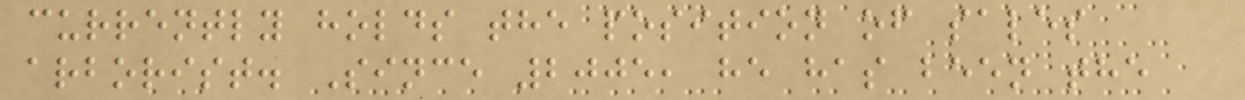currently holds the position of sales
arborist. Since 2005, he has been the
